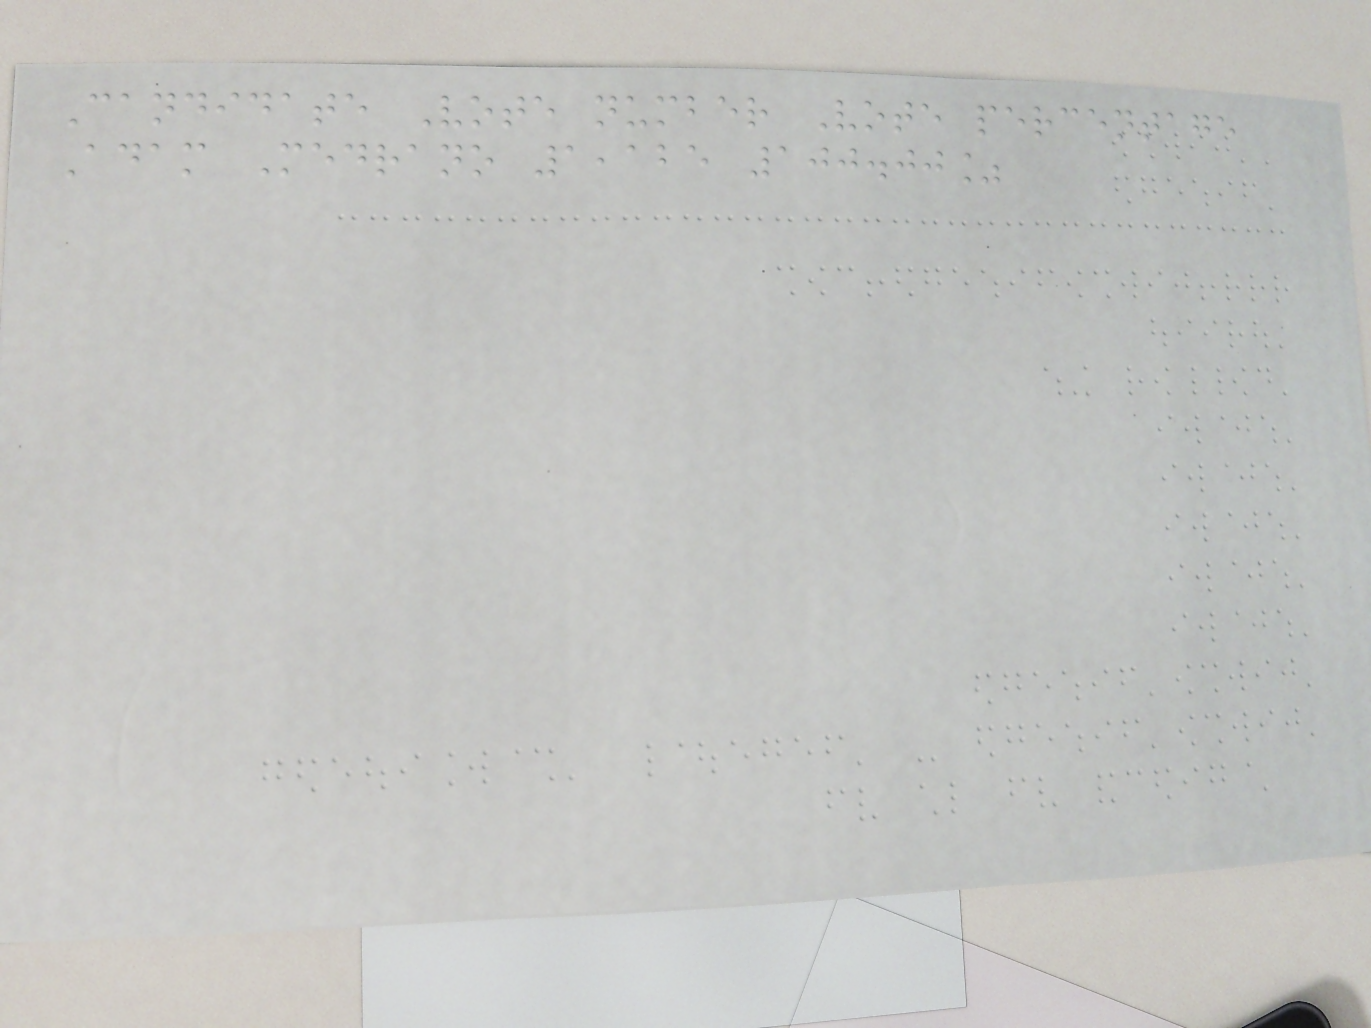Candidate Vote number Vote percentage
Adam Medrano 1,125 100.00%
